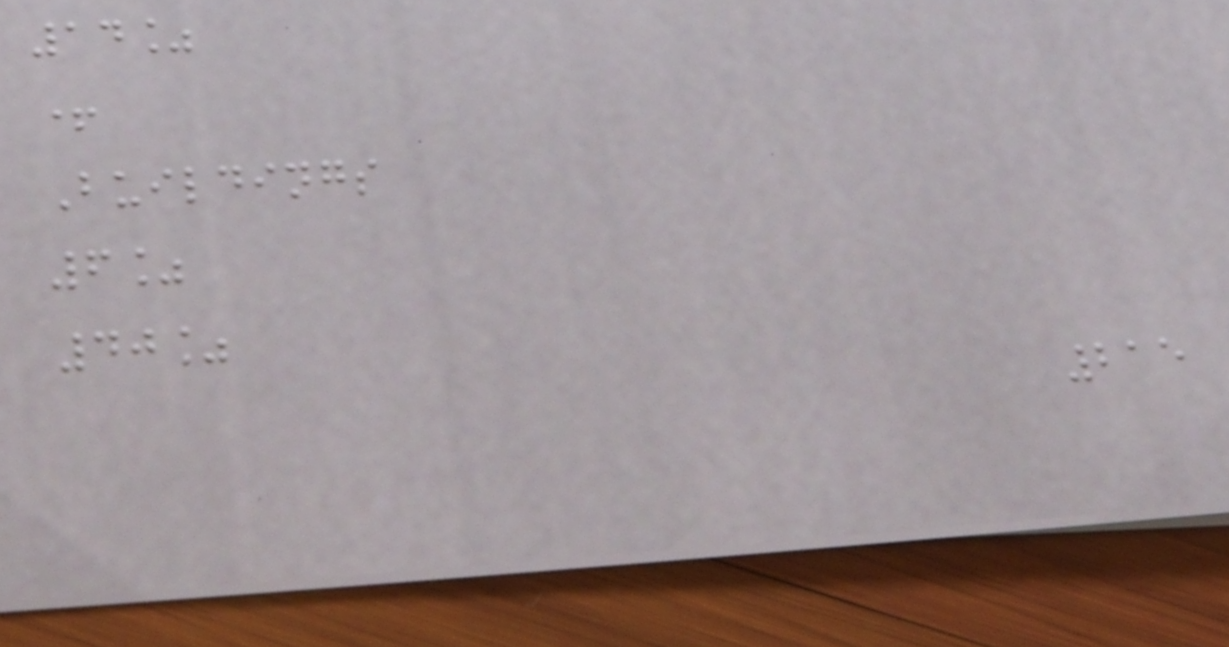14%
+
Buildings
6%
40%
215
